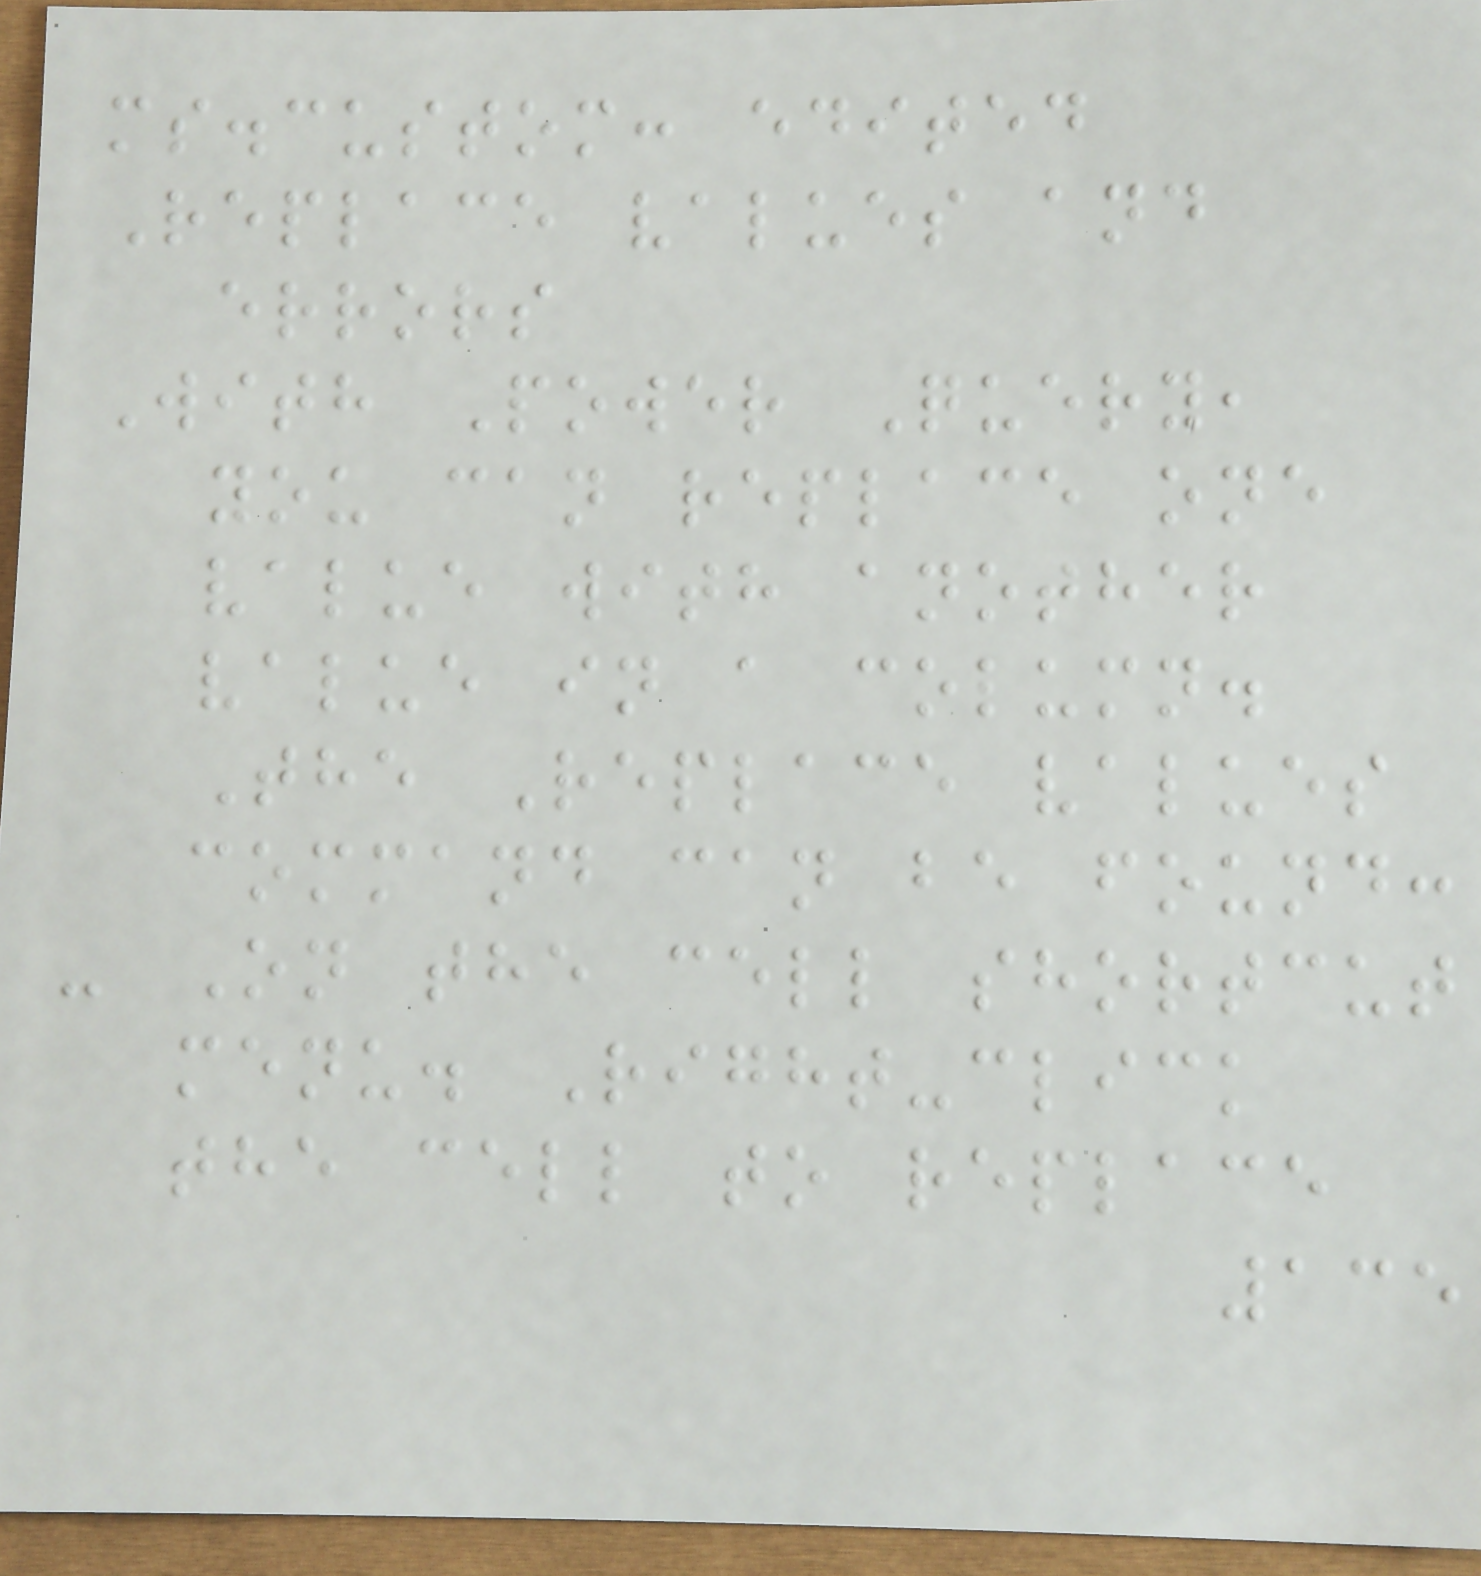ms.custom: edited
Replace values and
errors
With Power Query,
you can replace one
value with another
value in a column.
The Replace values
command can be found:
- On the cell shortcut
menu. Right-click
the cell to replace
135
